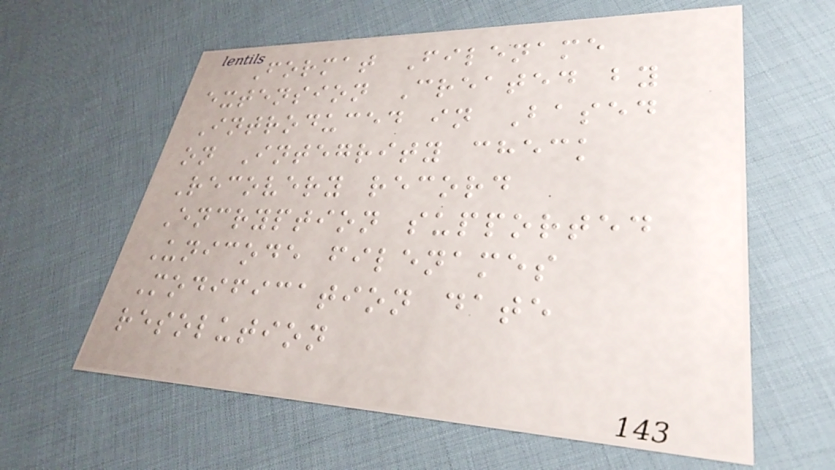Format Filename
extension Created by
Introduced in Based
on Integrity check
Recovery record
Encryption supported
Unicode filenames
Modification date
resolution
